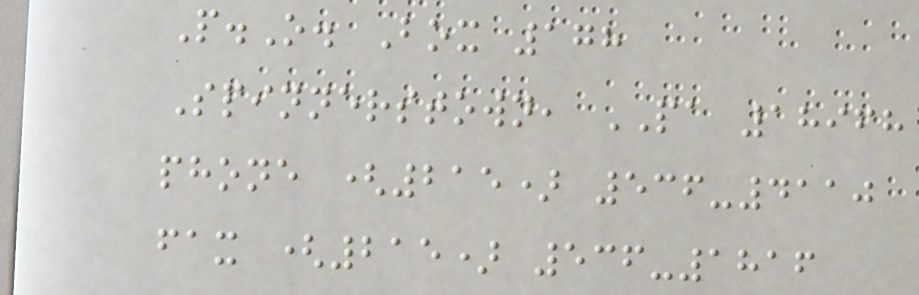P.O. Box 178
Spinnerstown, PA 18968
phone (215) 536-4110
fax (215) 536-1816
